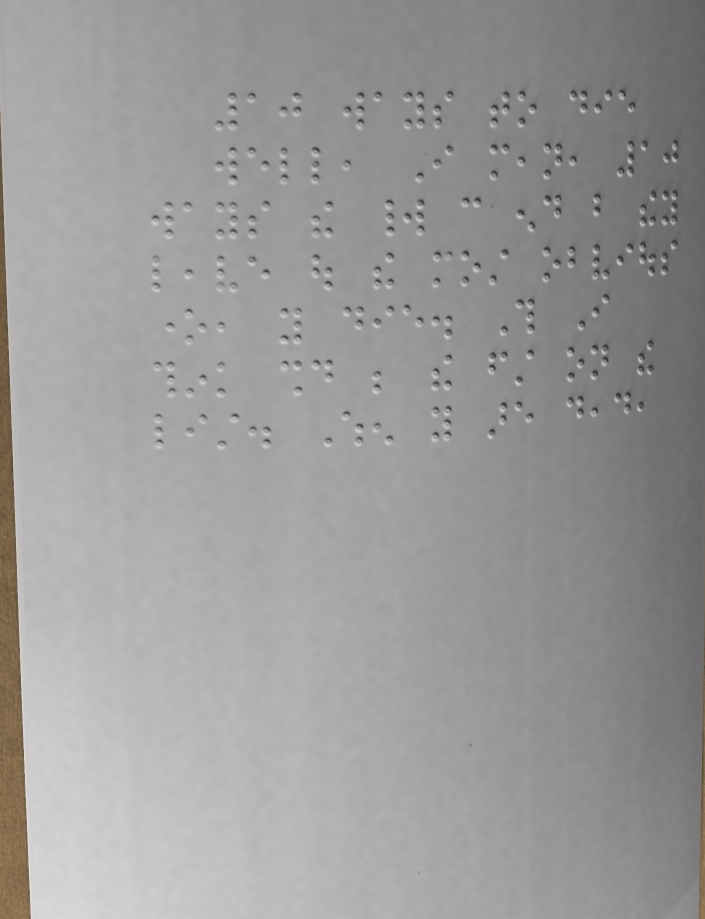10 ways to die
well, I mean, 10
ways the world can end but they
leave out the most obvious
one, you die. This I
think should be the first on the
list. When you are dead,
